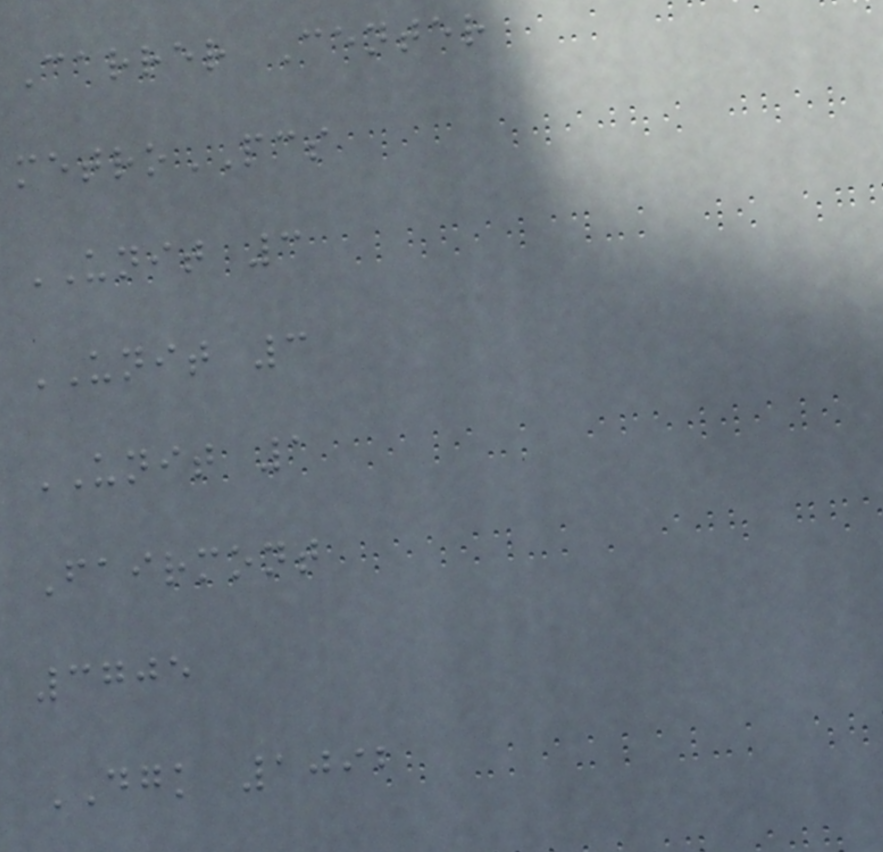Carrer Center
metroPCS
UNIT 3
UNIT 3
UNIT 1
Fairmont
3705
DGK 1092
